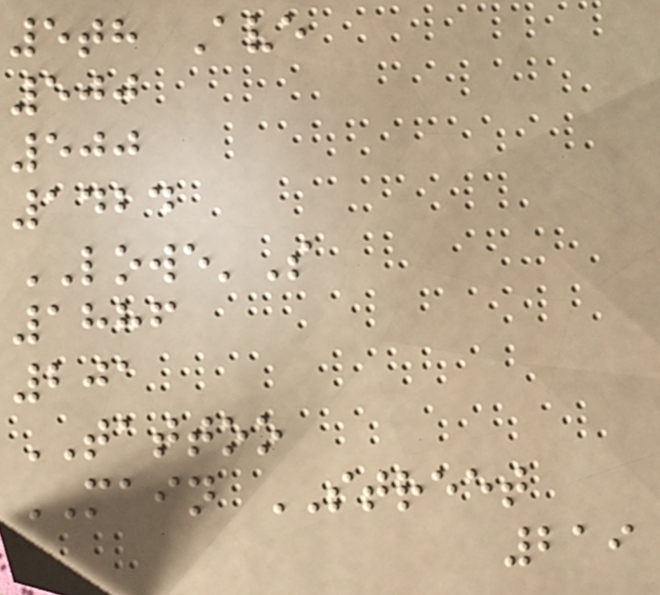5th Ave
500
500
1424
LOWE'S
1886
201
TATTOO
MAIN STREET
219
